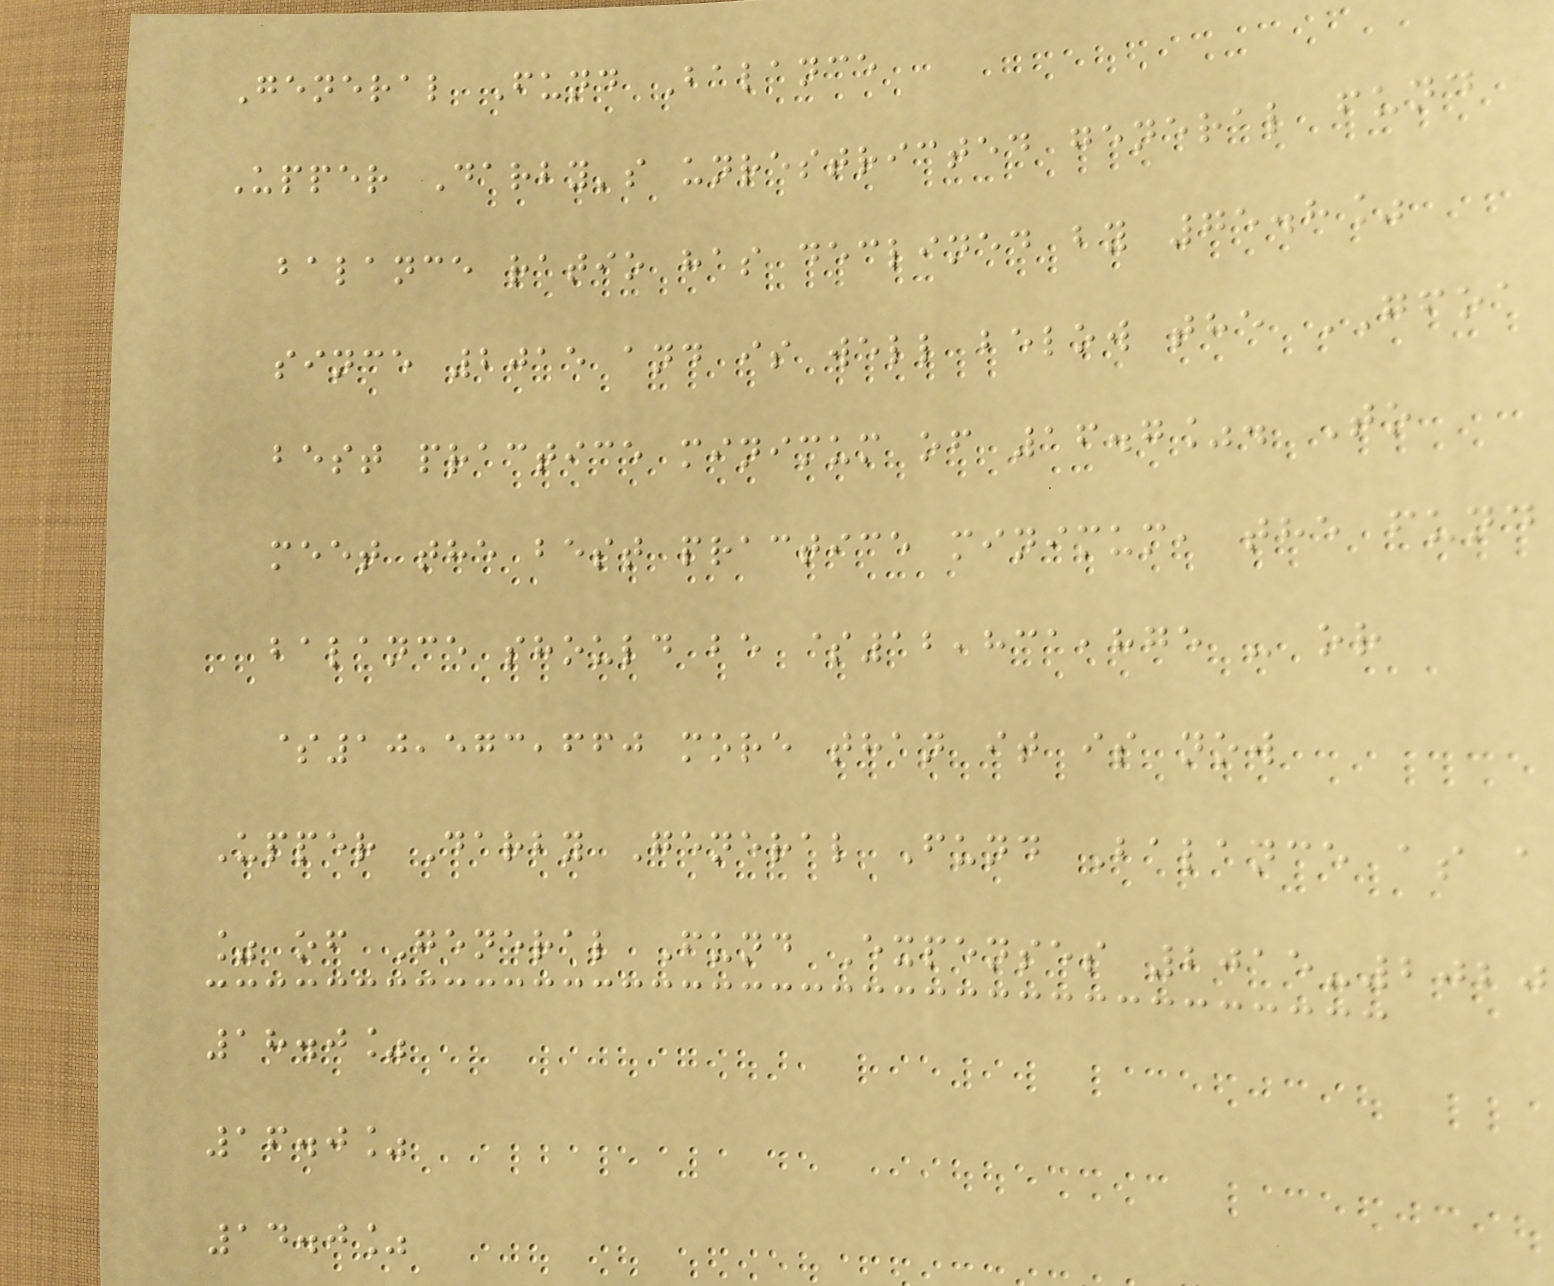General Fund Balance
Upper Darby's unrestricted general fund
balance ratio has declined by 75.8%
since 2015 and is well below the GFOA
best practice minimum of 16.7%. To
meet the best practice minimum, the fund
balance should be $12,831,875 - or
$10,573,660 more than it is now
Upper Darby General Fund Balance as a
% of General Fund Expenses 2015-2020
18.0%
16.0%
14.0%
